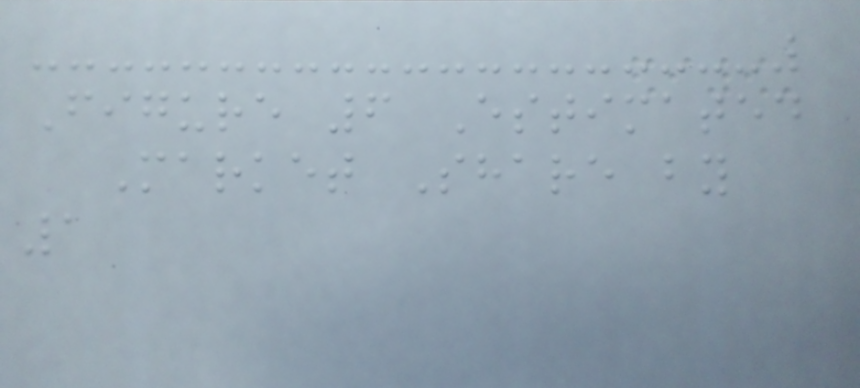Figure 6 Estimated
Market Share by
1
